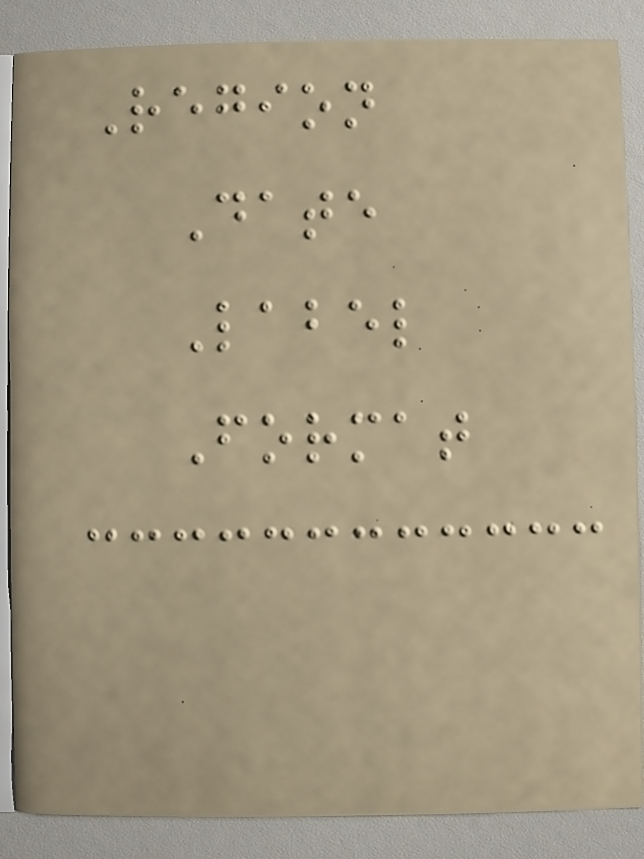Region
Date
Label
Format
